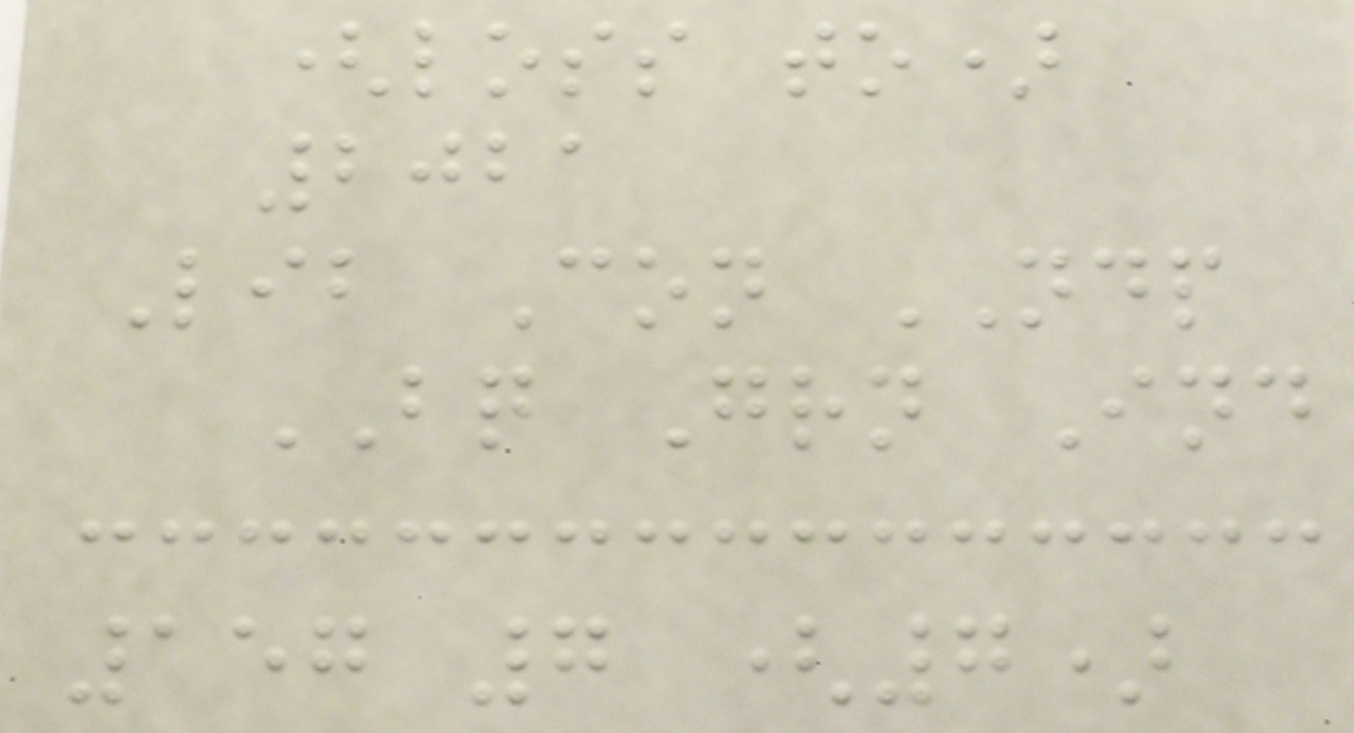(loss to)
2021
Lib Con NDP
BQ Grn Ind
157 7 (7)
